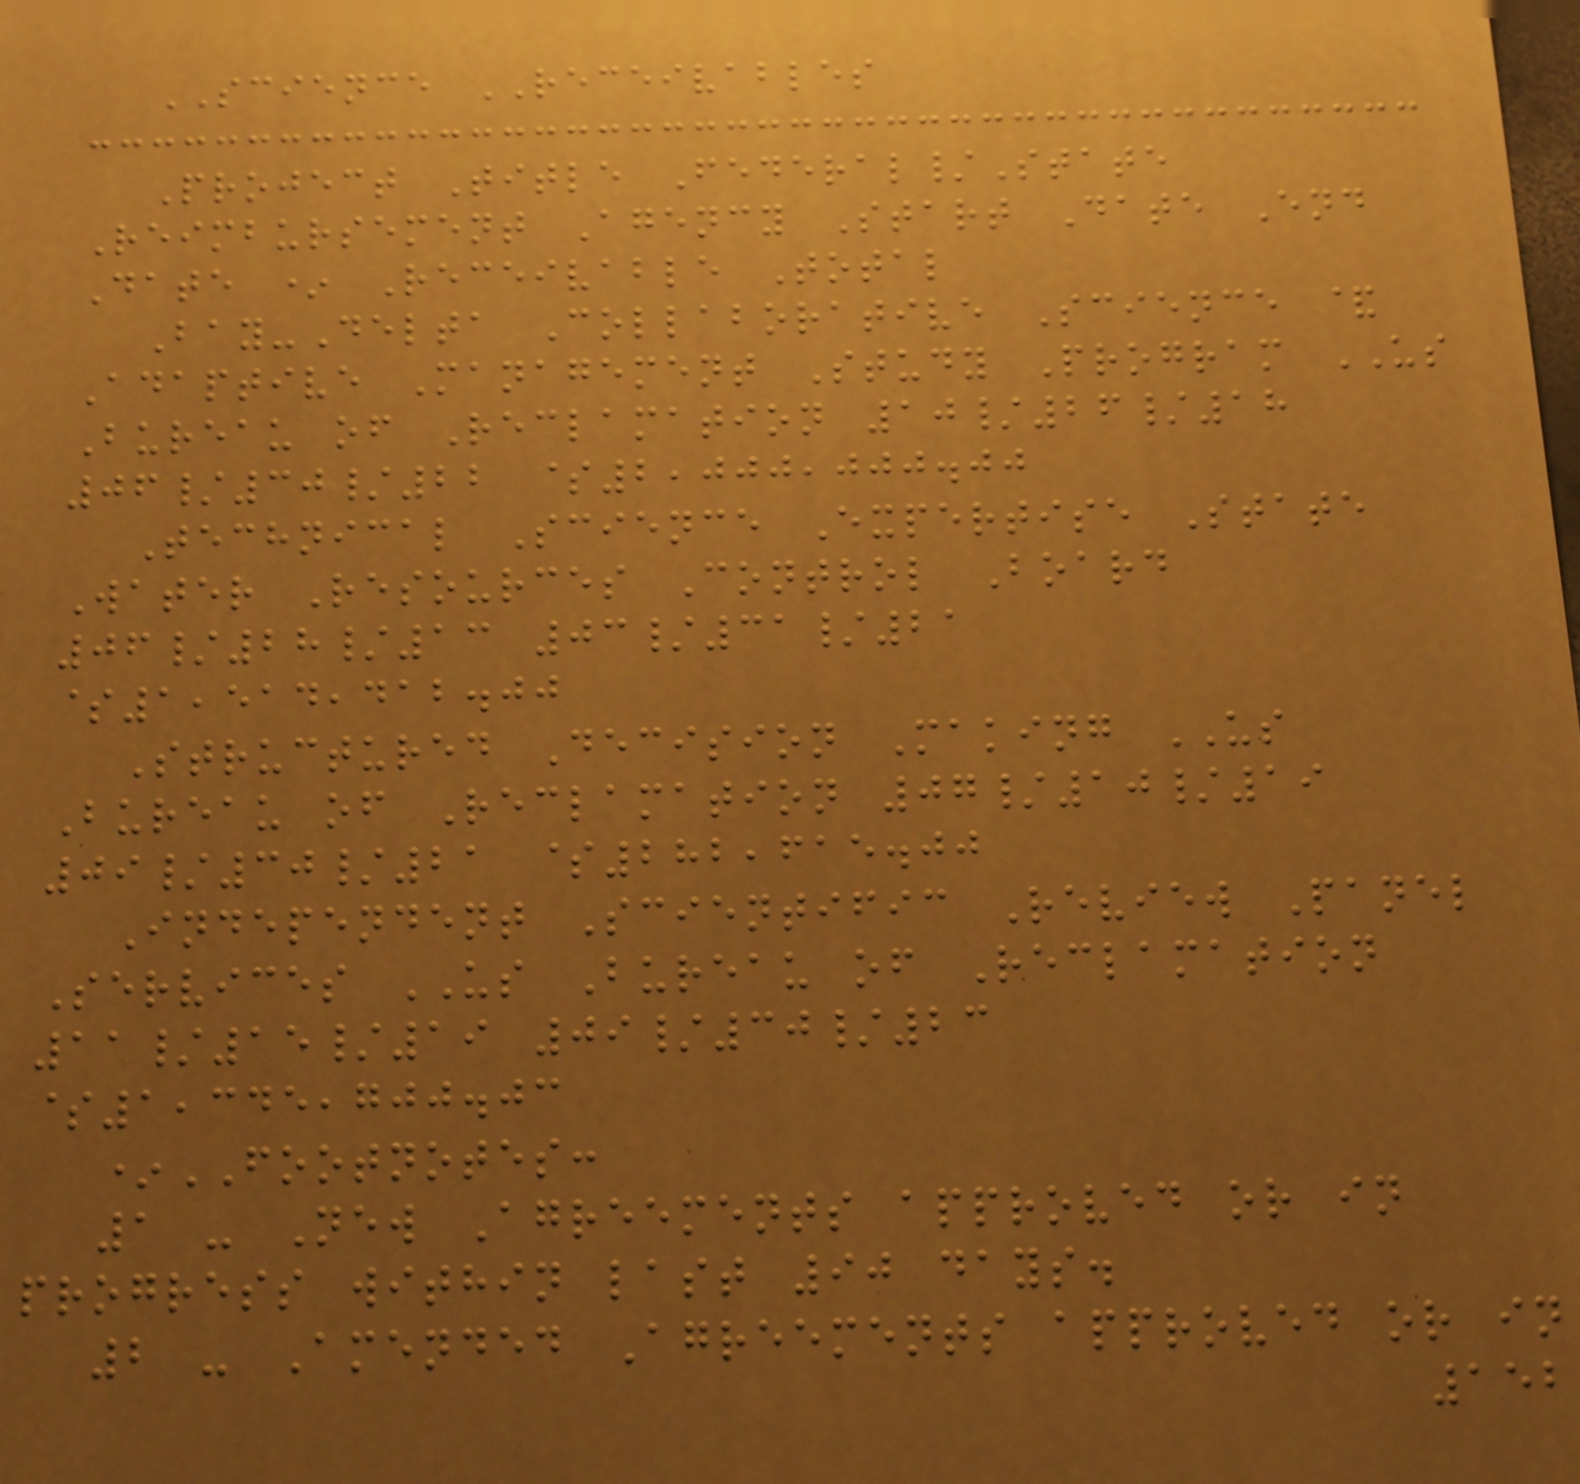SCIENCE RECEIVABLES
Project Title Federal/State
Reimbursement Agency Start Date End
Date * Receivable Total
Bay-Delta Collaborative Science &
Adaptive Management Study Program US
Bureau of Reclamation 10/26/18
06/30/22 $2,000,000.00
Technical Science Expertise State
Water Resources Control Board
06/28/13 03/31/21
$1,514,412.00
Structured Decision Making US
Bureau of Reclamation 07/10/19
09/30/21 $282,615.00
Independent Scientific Review Panel
Services US Bureau of Reclamation
11/15/19 09/30/23
$1,345,700.03
*FOOTNOTES:
1 - New Agreements approved or in
progress within last 90 days.
2 - Amended Agreements approved or in
152
